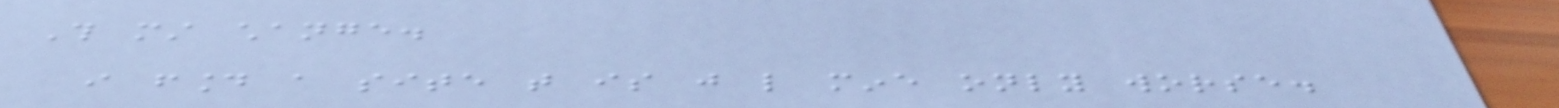This must change.
i found a site that is just like mine only worse.
